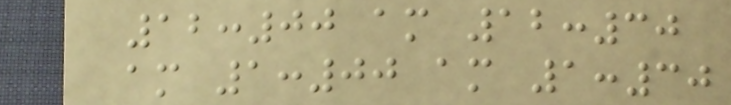12:00 am 12:30
am 1:00 am 1:30
